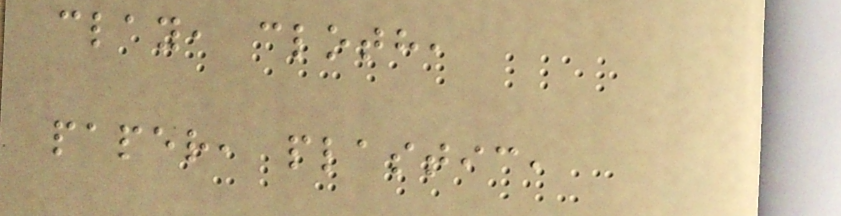clay, cloth,
paper, plastic,
